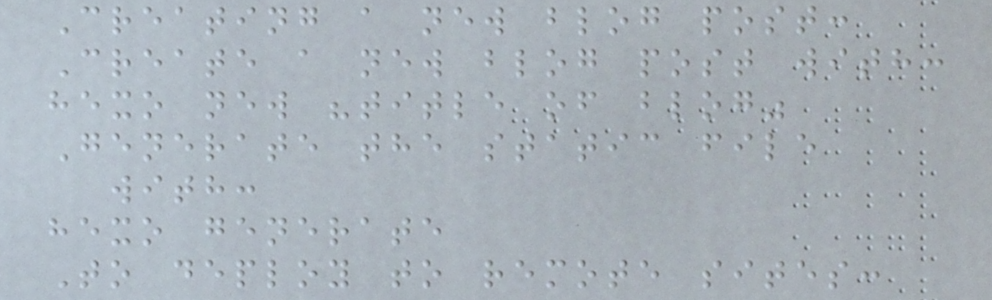Creating a new blog post:
Create a new blog post with:
hexo new "title of blog"
Generate the static file
with:
hexo generate
To deploy to remote sites:
